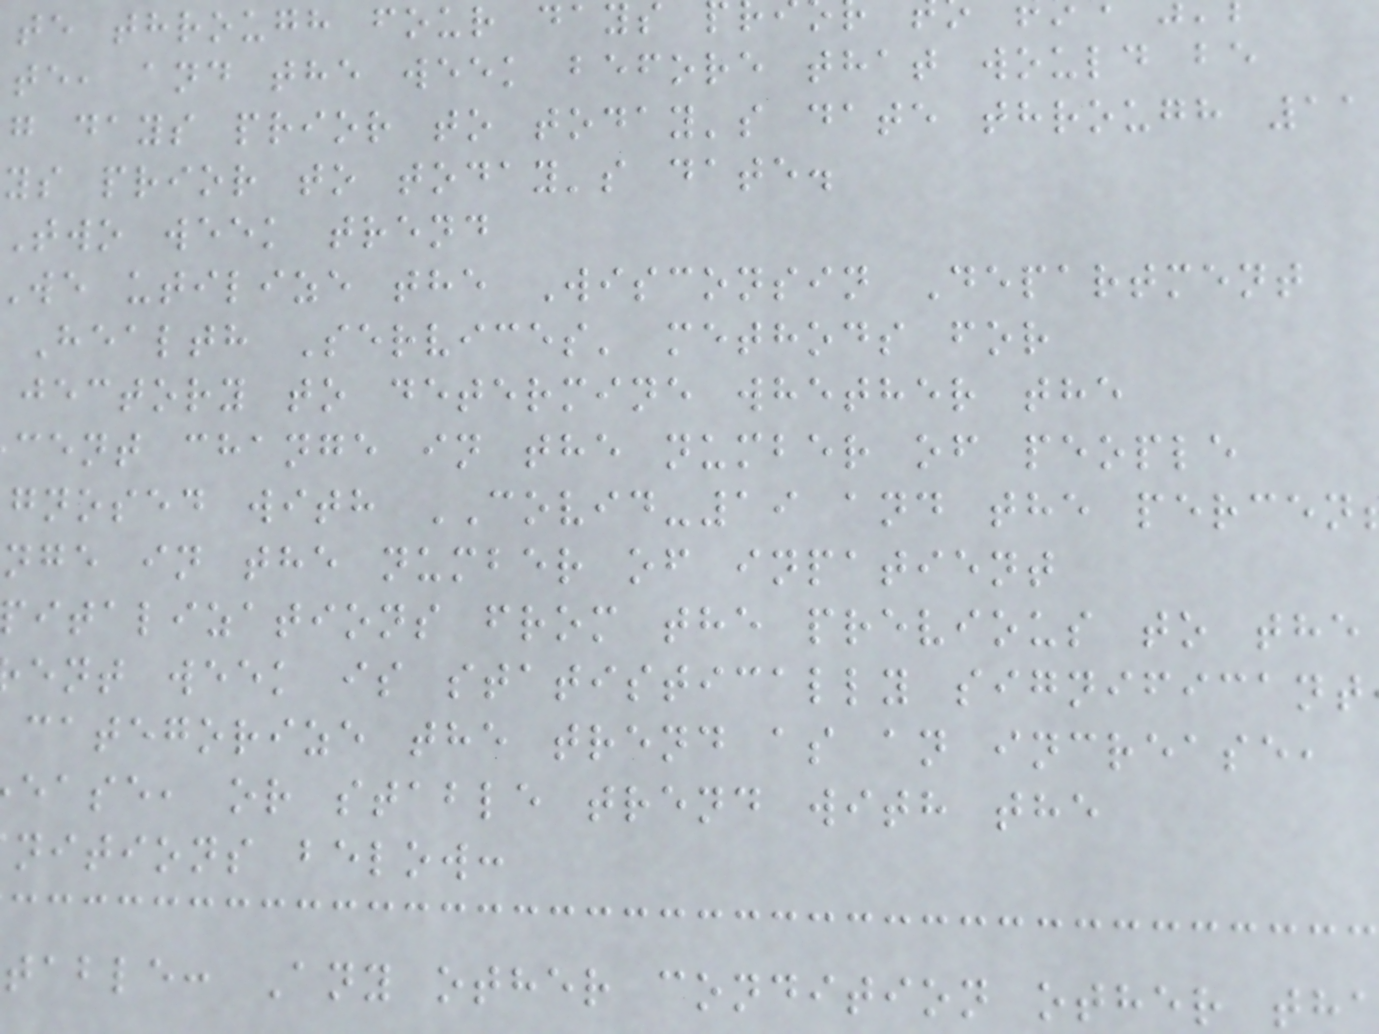te through four days
te, and the week before that would be
g days prior to today's date through 11
ys prior to today's date.
Two week trend
we utilize the Wisconsin Department
Health Services' methods for
jectory to determine whether the
cent change in the number of people
gnosed with COVID-19 and the percen
nge in the number of inpatient
pitalizations from the previous to the
ent week is statistically significant
categorize the trend as an increase,
ease, or stable trend with the
nitions below:
table: Any other condition other th
